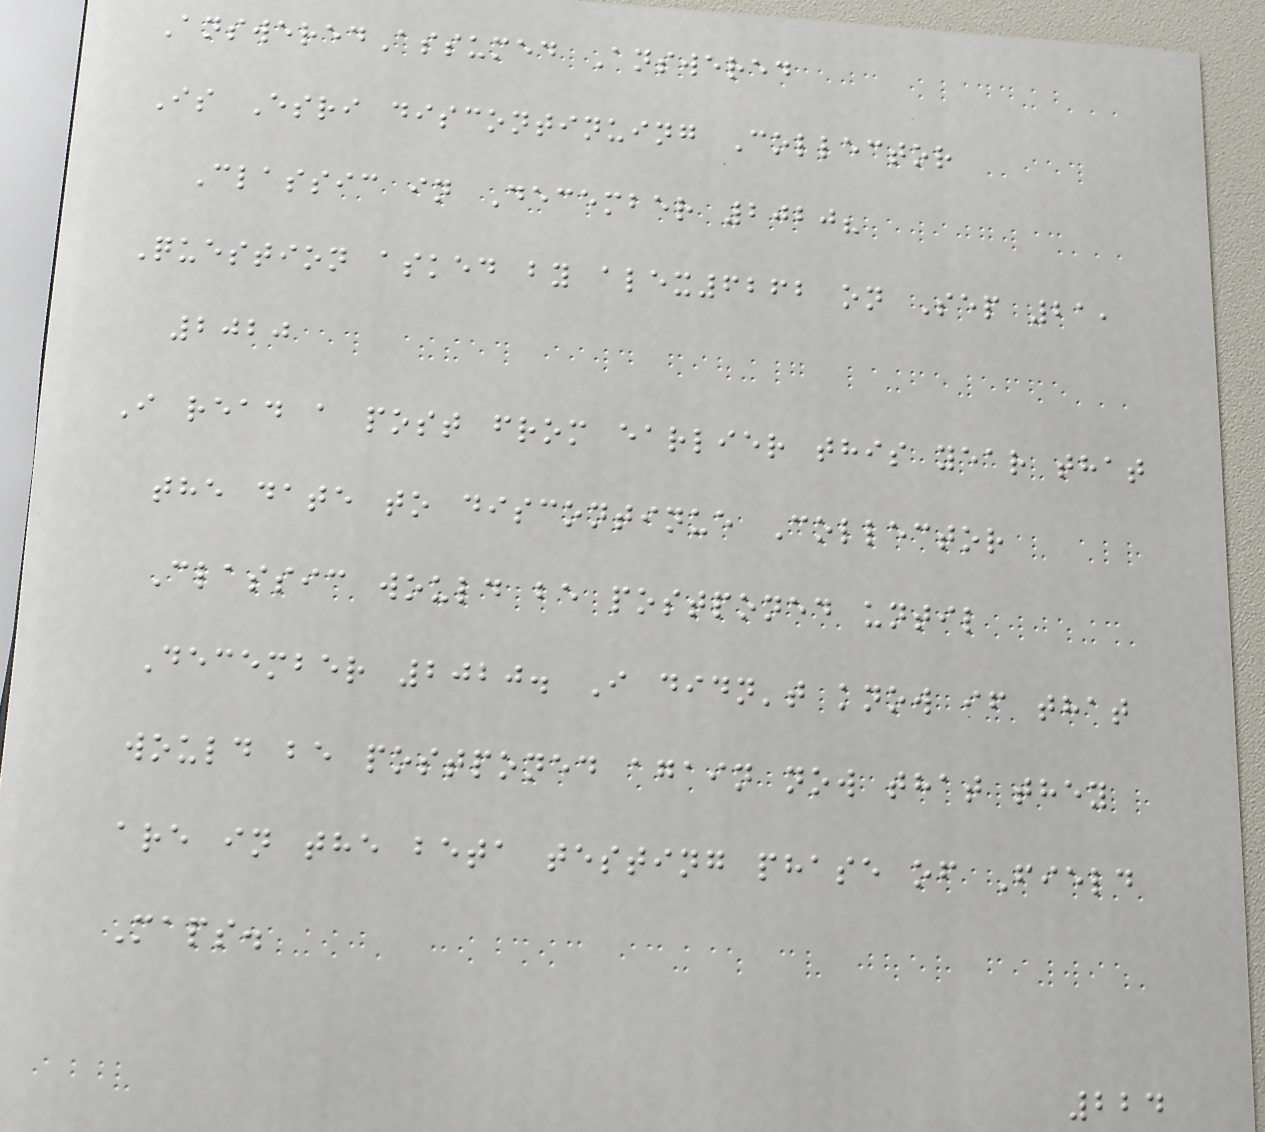AnsweredAssumed Answered
Is Esri discontinuing Collector
Classic in December 2020?
Question asked by alex6262 on Sep 21,
2020
I read a post from earlier this year that
the date to discontinue Collector
Classic would be postponed until
December 2020. I didn't know if that
would be postponed again now that they
are in the beta testing phase of Field
Maps.
224
